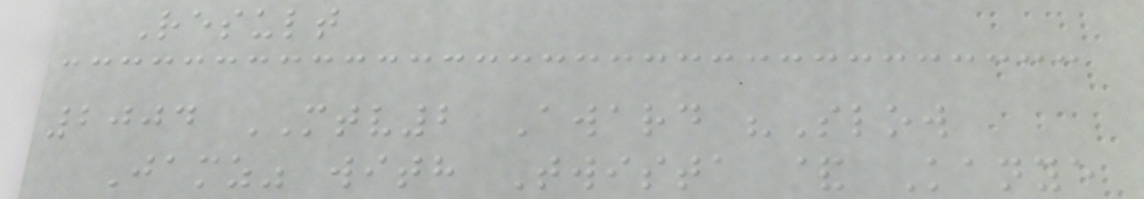Result
2004 MTV2 Award "Slow
Jamz" with Twista & Kanye
